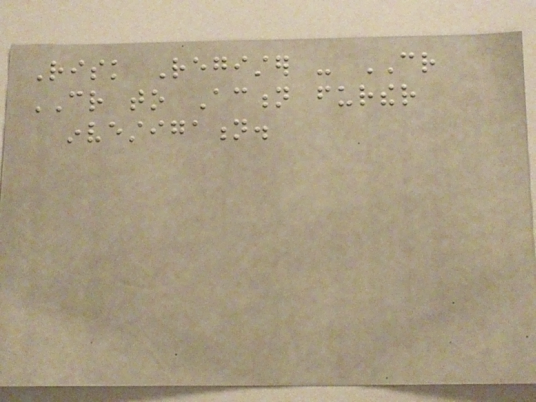Risk Register - CR
CR to Action further
investigation.
